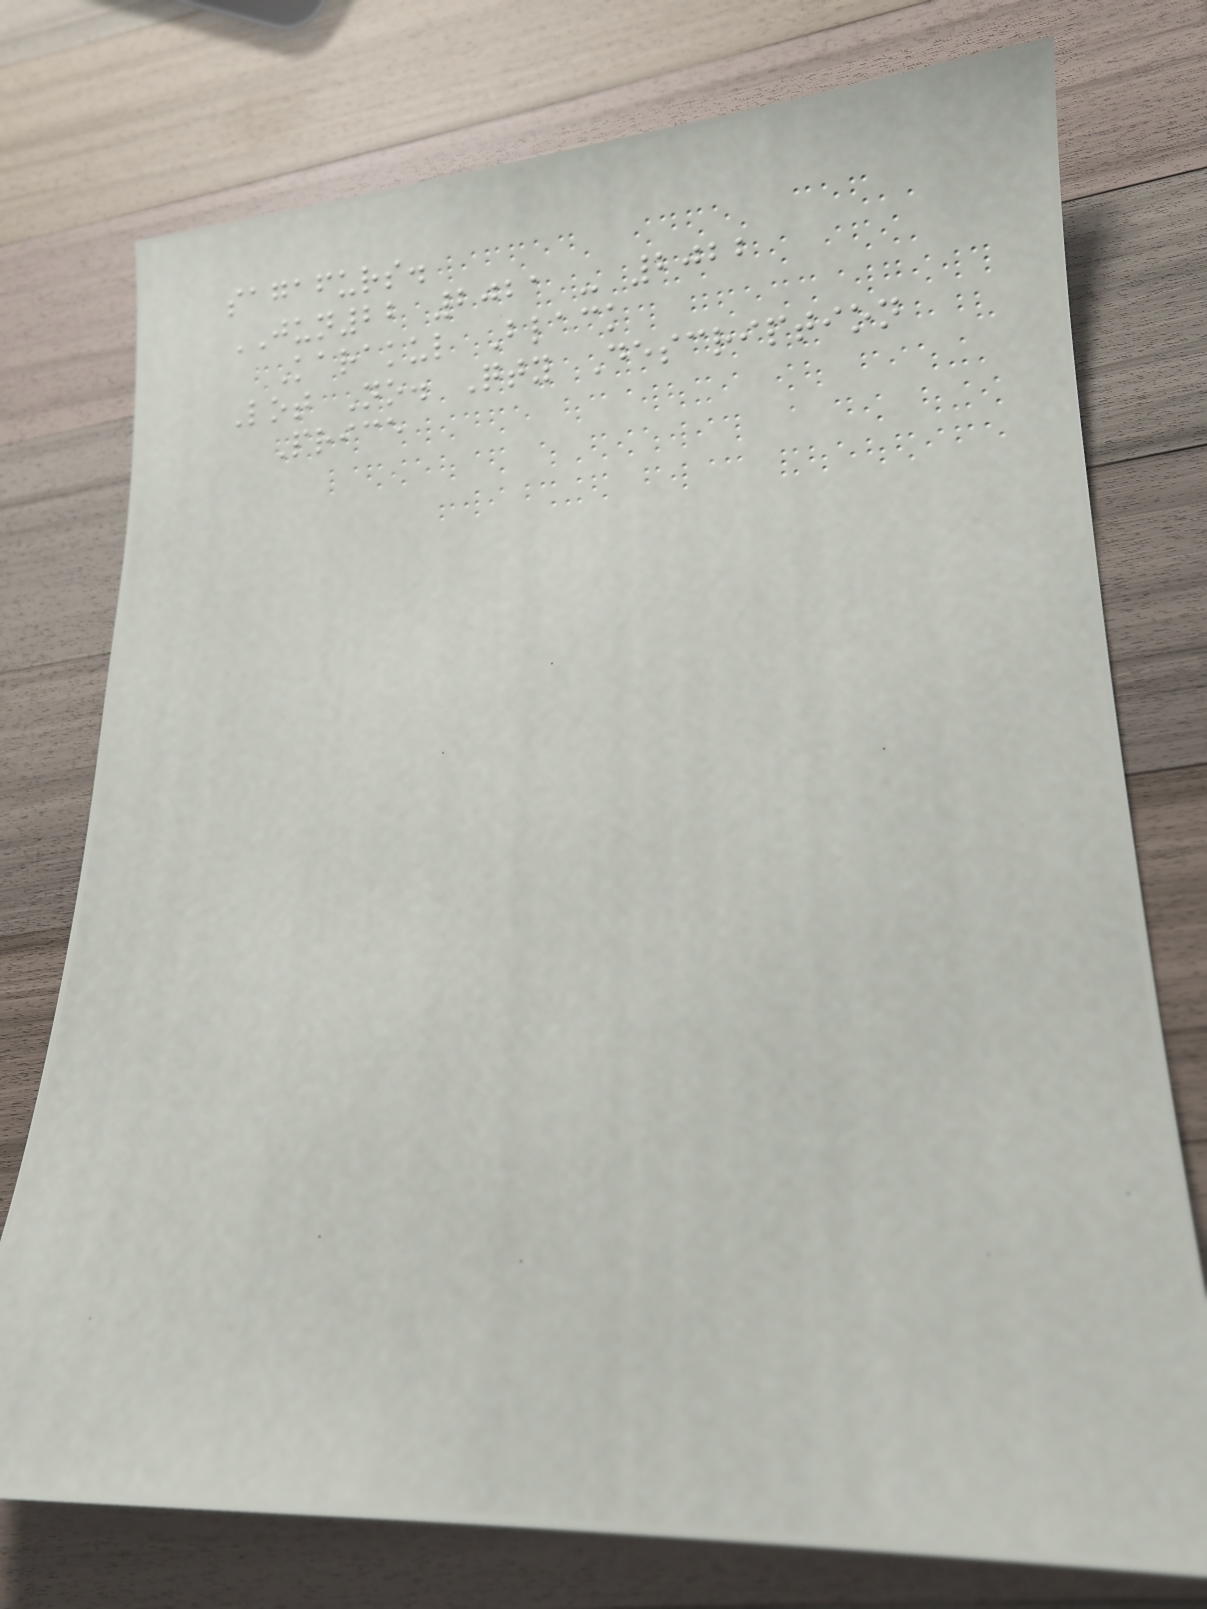sagafurs.
JUN22 2021 - 2022
Karakul Black
Lot No. Qty Description
Price
